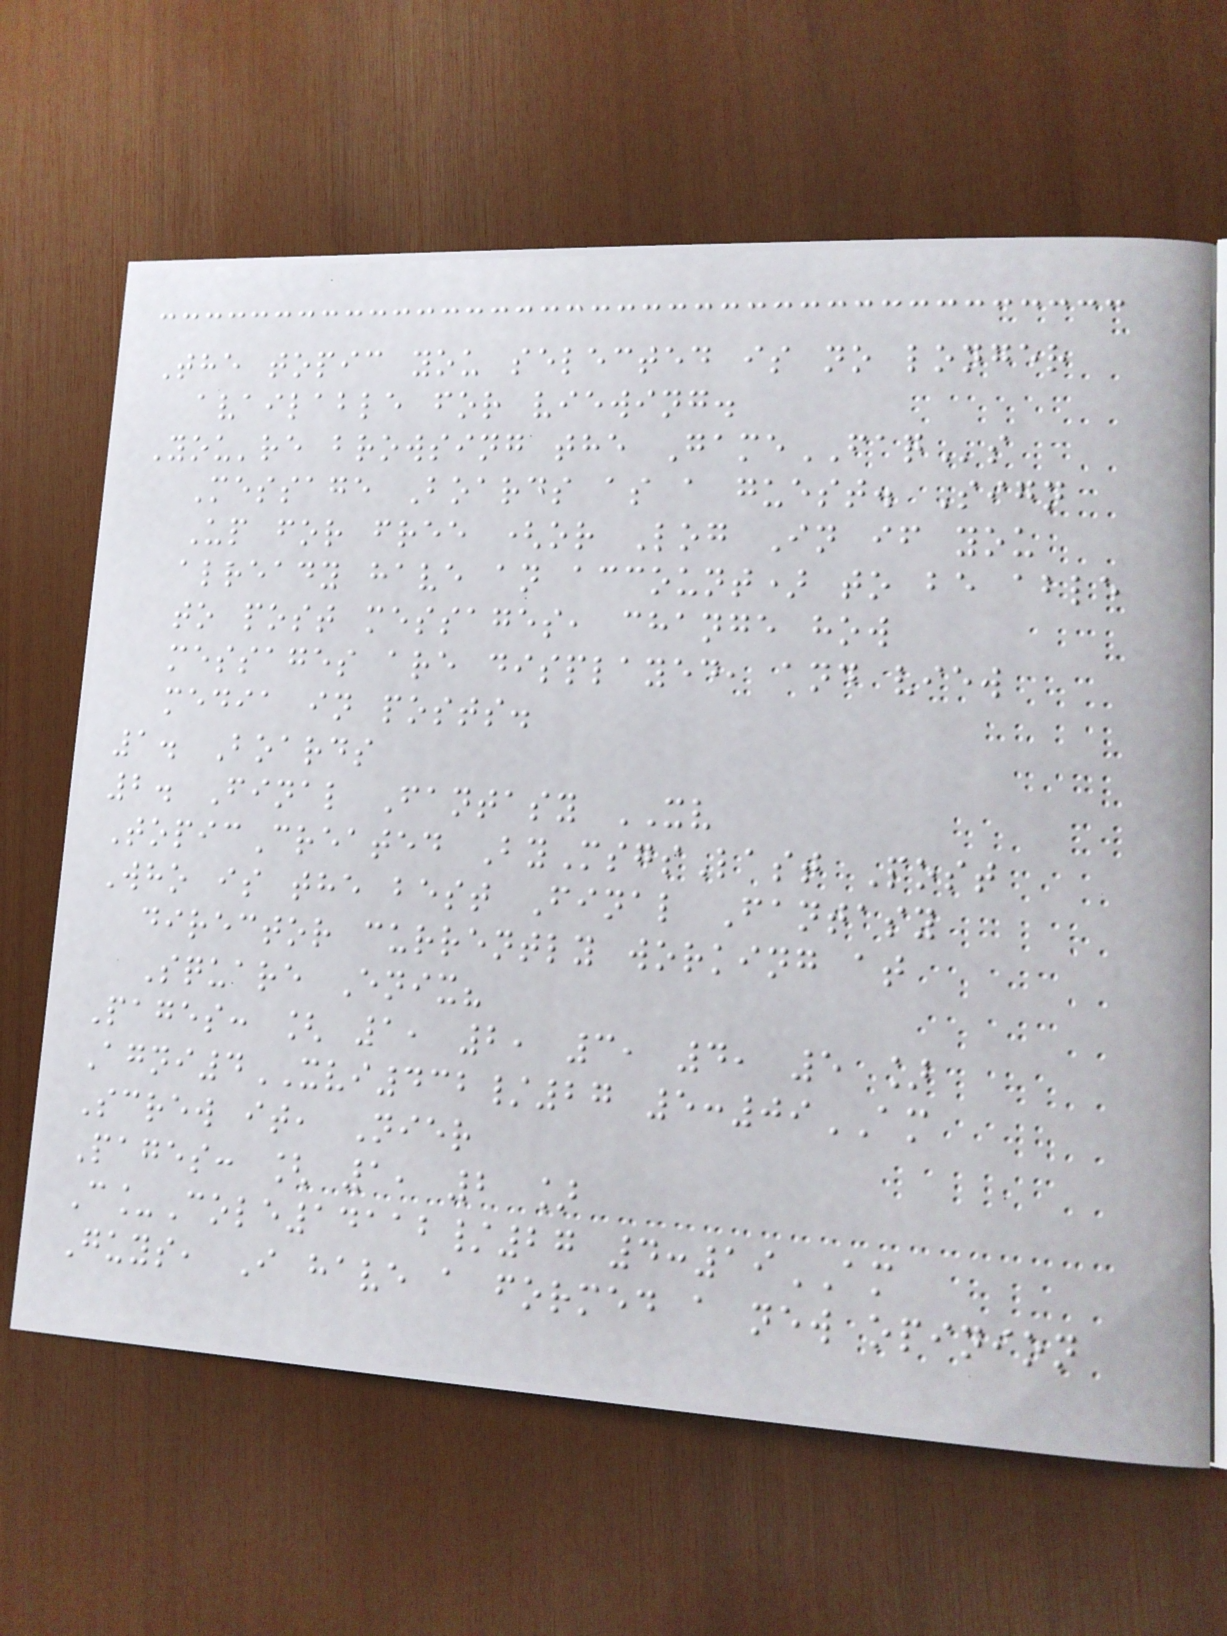The topic you selected is no longer
available for viewing.
You're browsing the GameFAQs
Message Boards as a guest. Sign
Up for free (or Log In if you
already have an account) to be able
to post messages, change how
messages are displayed, and view
media in posts.
1. Boards
2. Final Fantasy XV
TopicCreated ByMsgsLast Post
Who is the best Final Fantasy
director currently working at
Square Enix?
Pages: [ 1, 2, 3, 4, 5 ]
Agni4XVI432/27 5:09AM
Screw it, Nier
Pages: [ 1, 2 ]
C_Cole14112/27 4:19AM
Guys, I have a formed a new opinion
